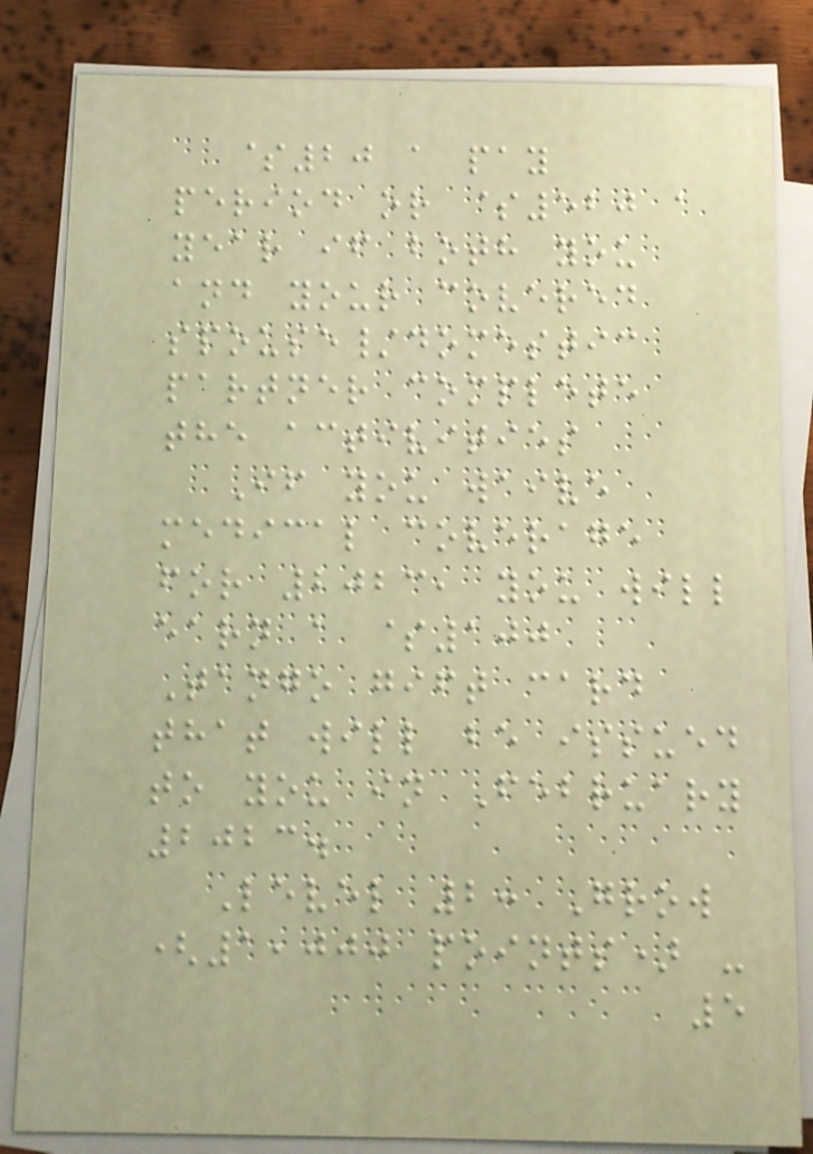$20 a pay
period or $520 a
year if both you
and your covered
spouse/domestic
partner complete
the activities
If you waive
medical coverage
for 2023, you will
earn a $100
Tango gift card
that will be issued
to you in February
2023.
Level 2: Grow
(1,000 points) -
5
